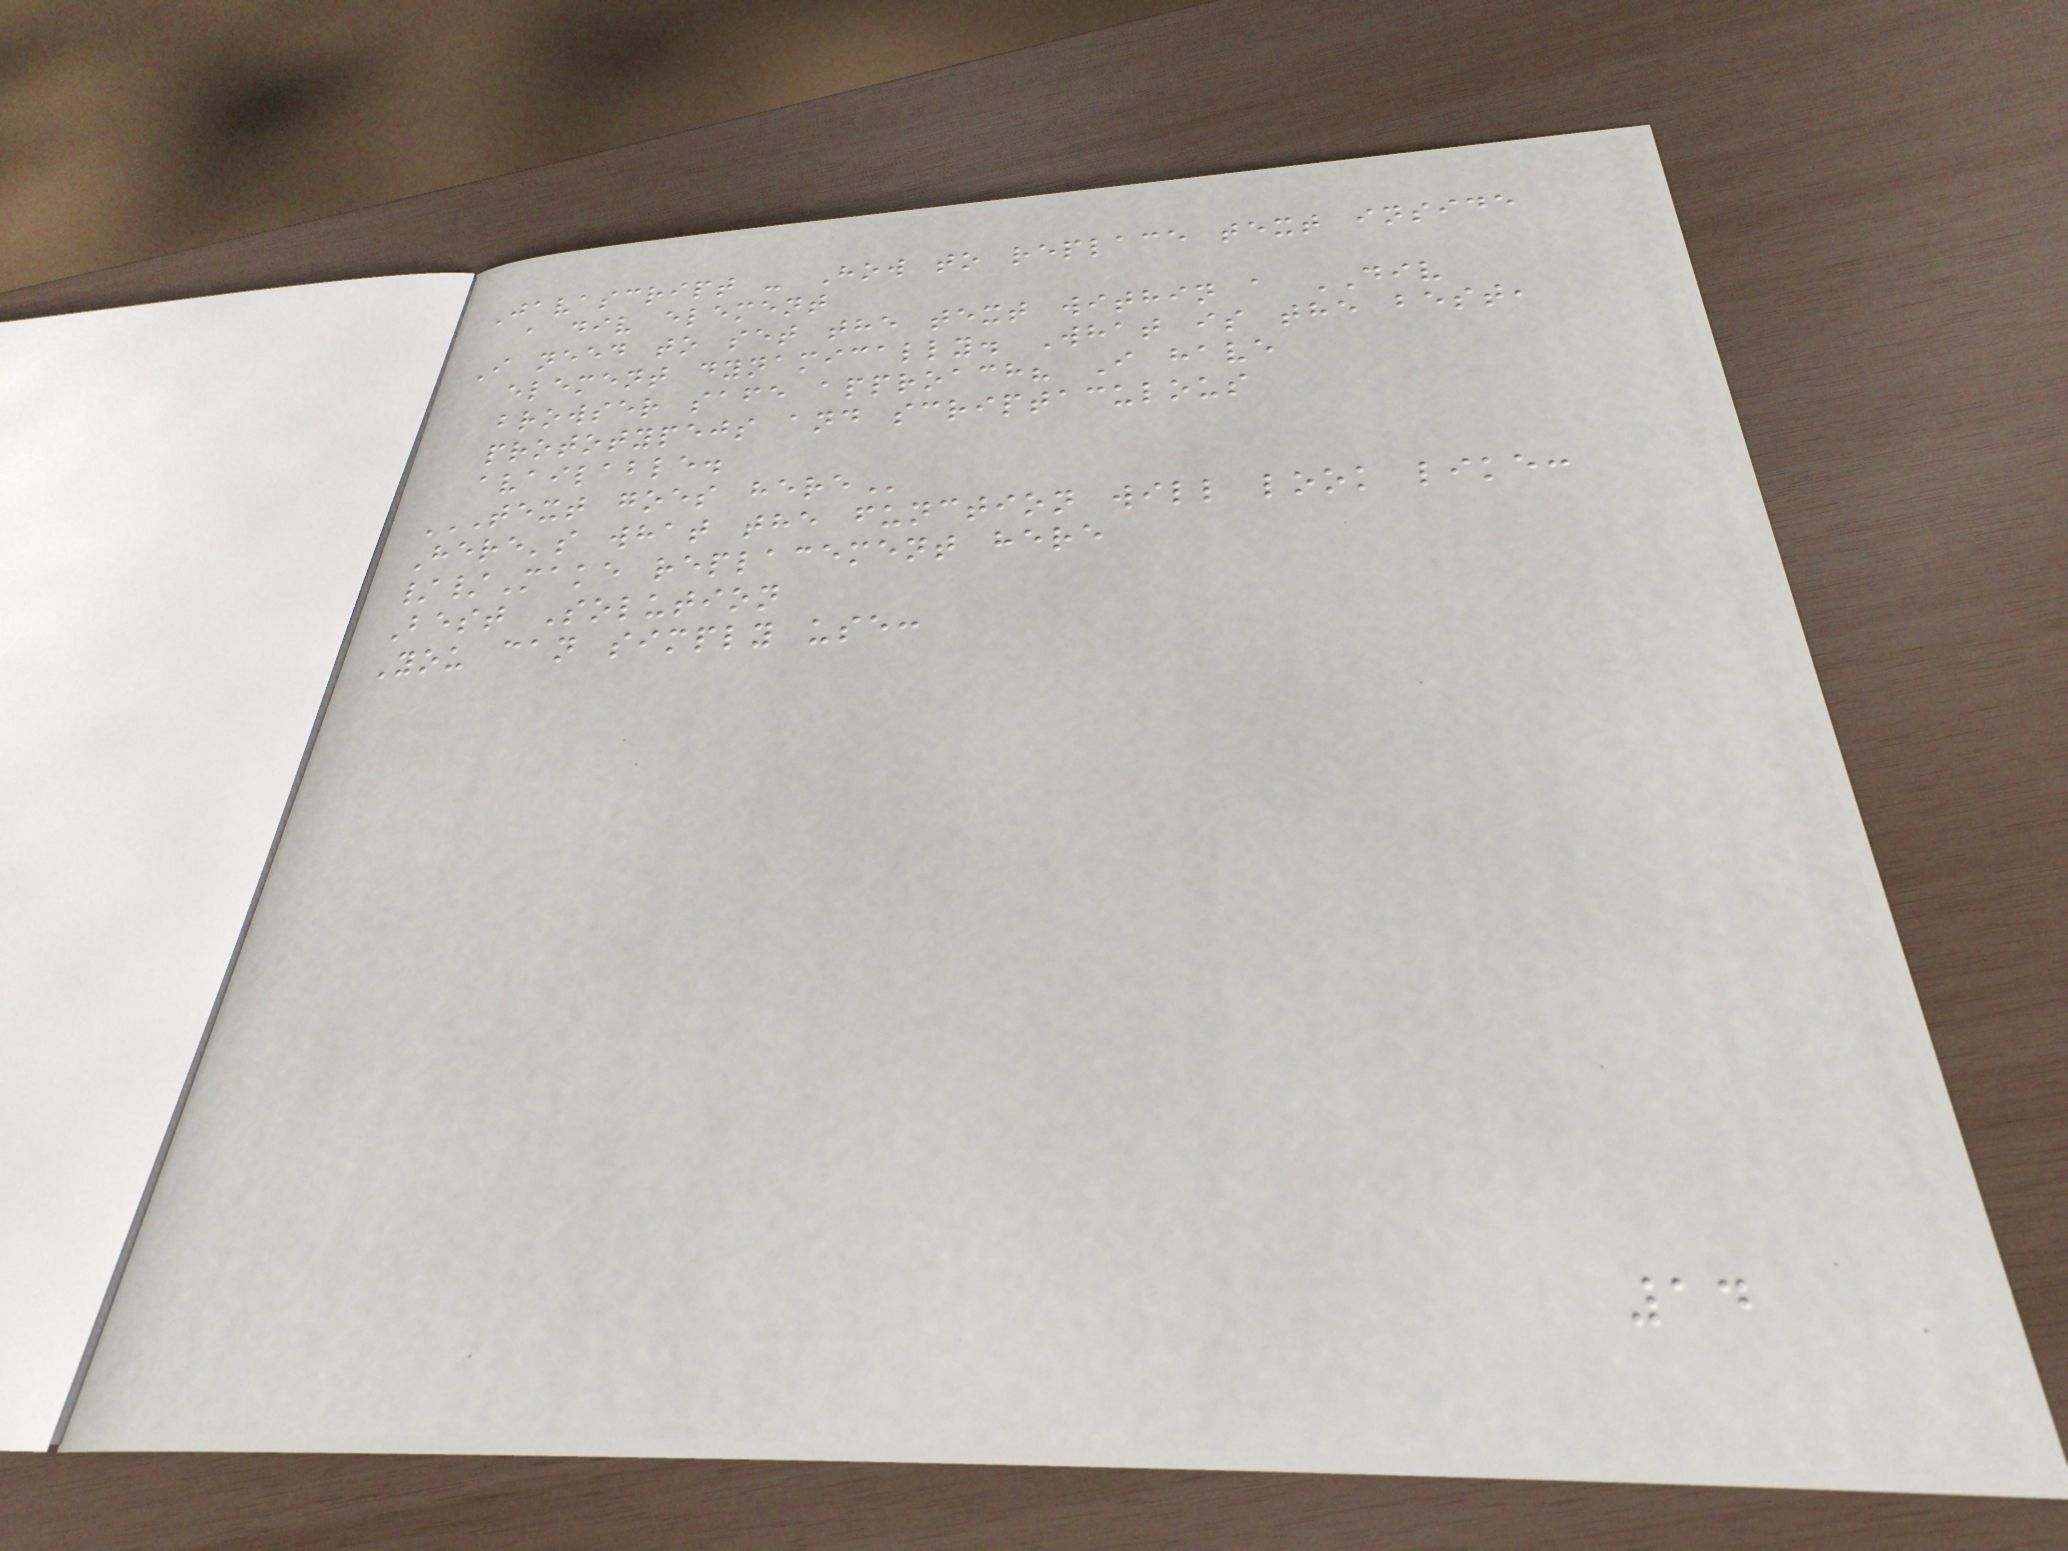Javascript - How to replace text inside
a div element
I need to set the text within a DIV
element dynamically. What is the best,
browser safe approach? I have
prototypejs and scriptaculous
available.
TEXT GOES HERE
Here's what the function will look like:
//Make replacement here
Best Solution
You can simply use:
14
